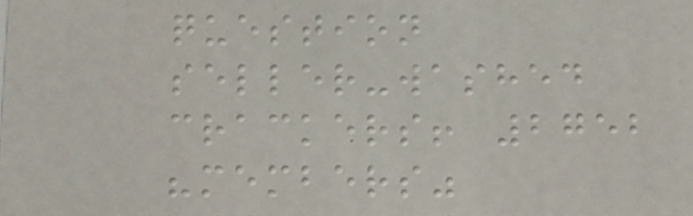question
seller-washed
crackers! 2752
"members"
